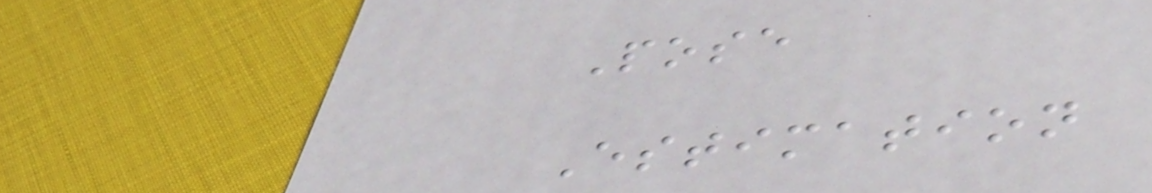Pose
Estimation
